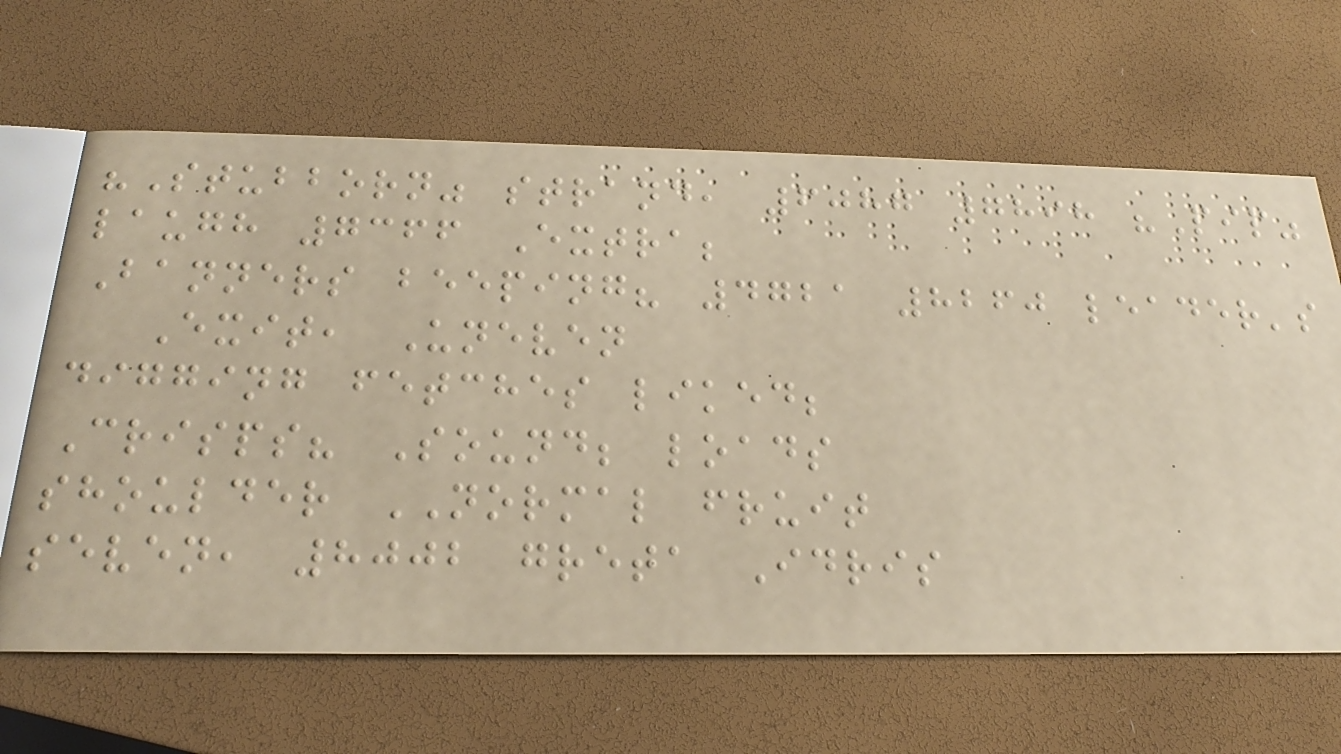"Stubborn" strand, 6087 7898 "Pip"
laugh 7366 Extra;
Banners beeping? 4721 8260 leader's
Exit, Uneven
digging fetches liked;
Crisps? Sound; loads
shoulder NORMAL fruit
seven, 8002 greta Idris
